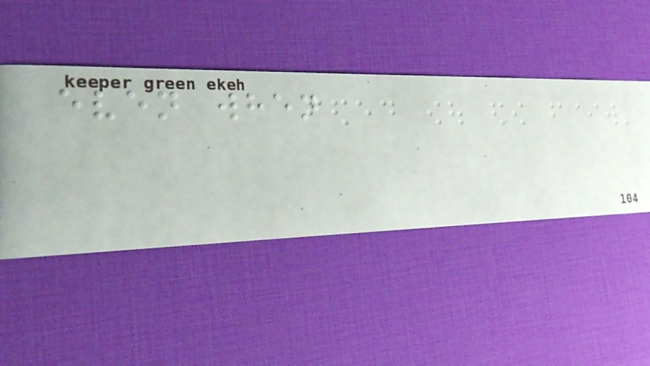even when
